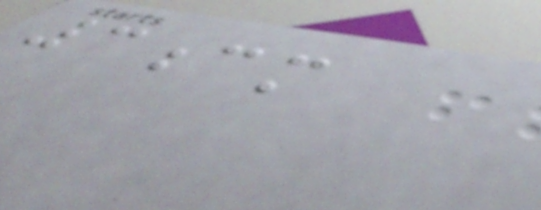3cm
